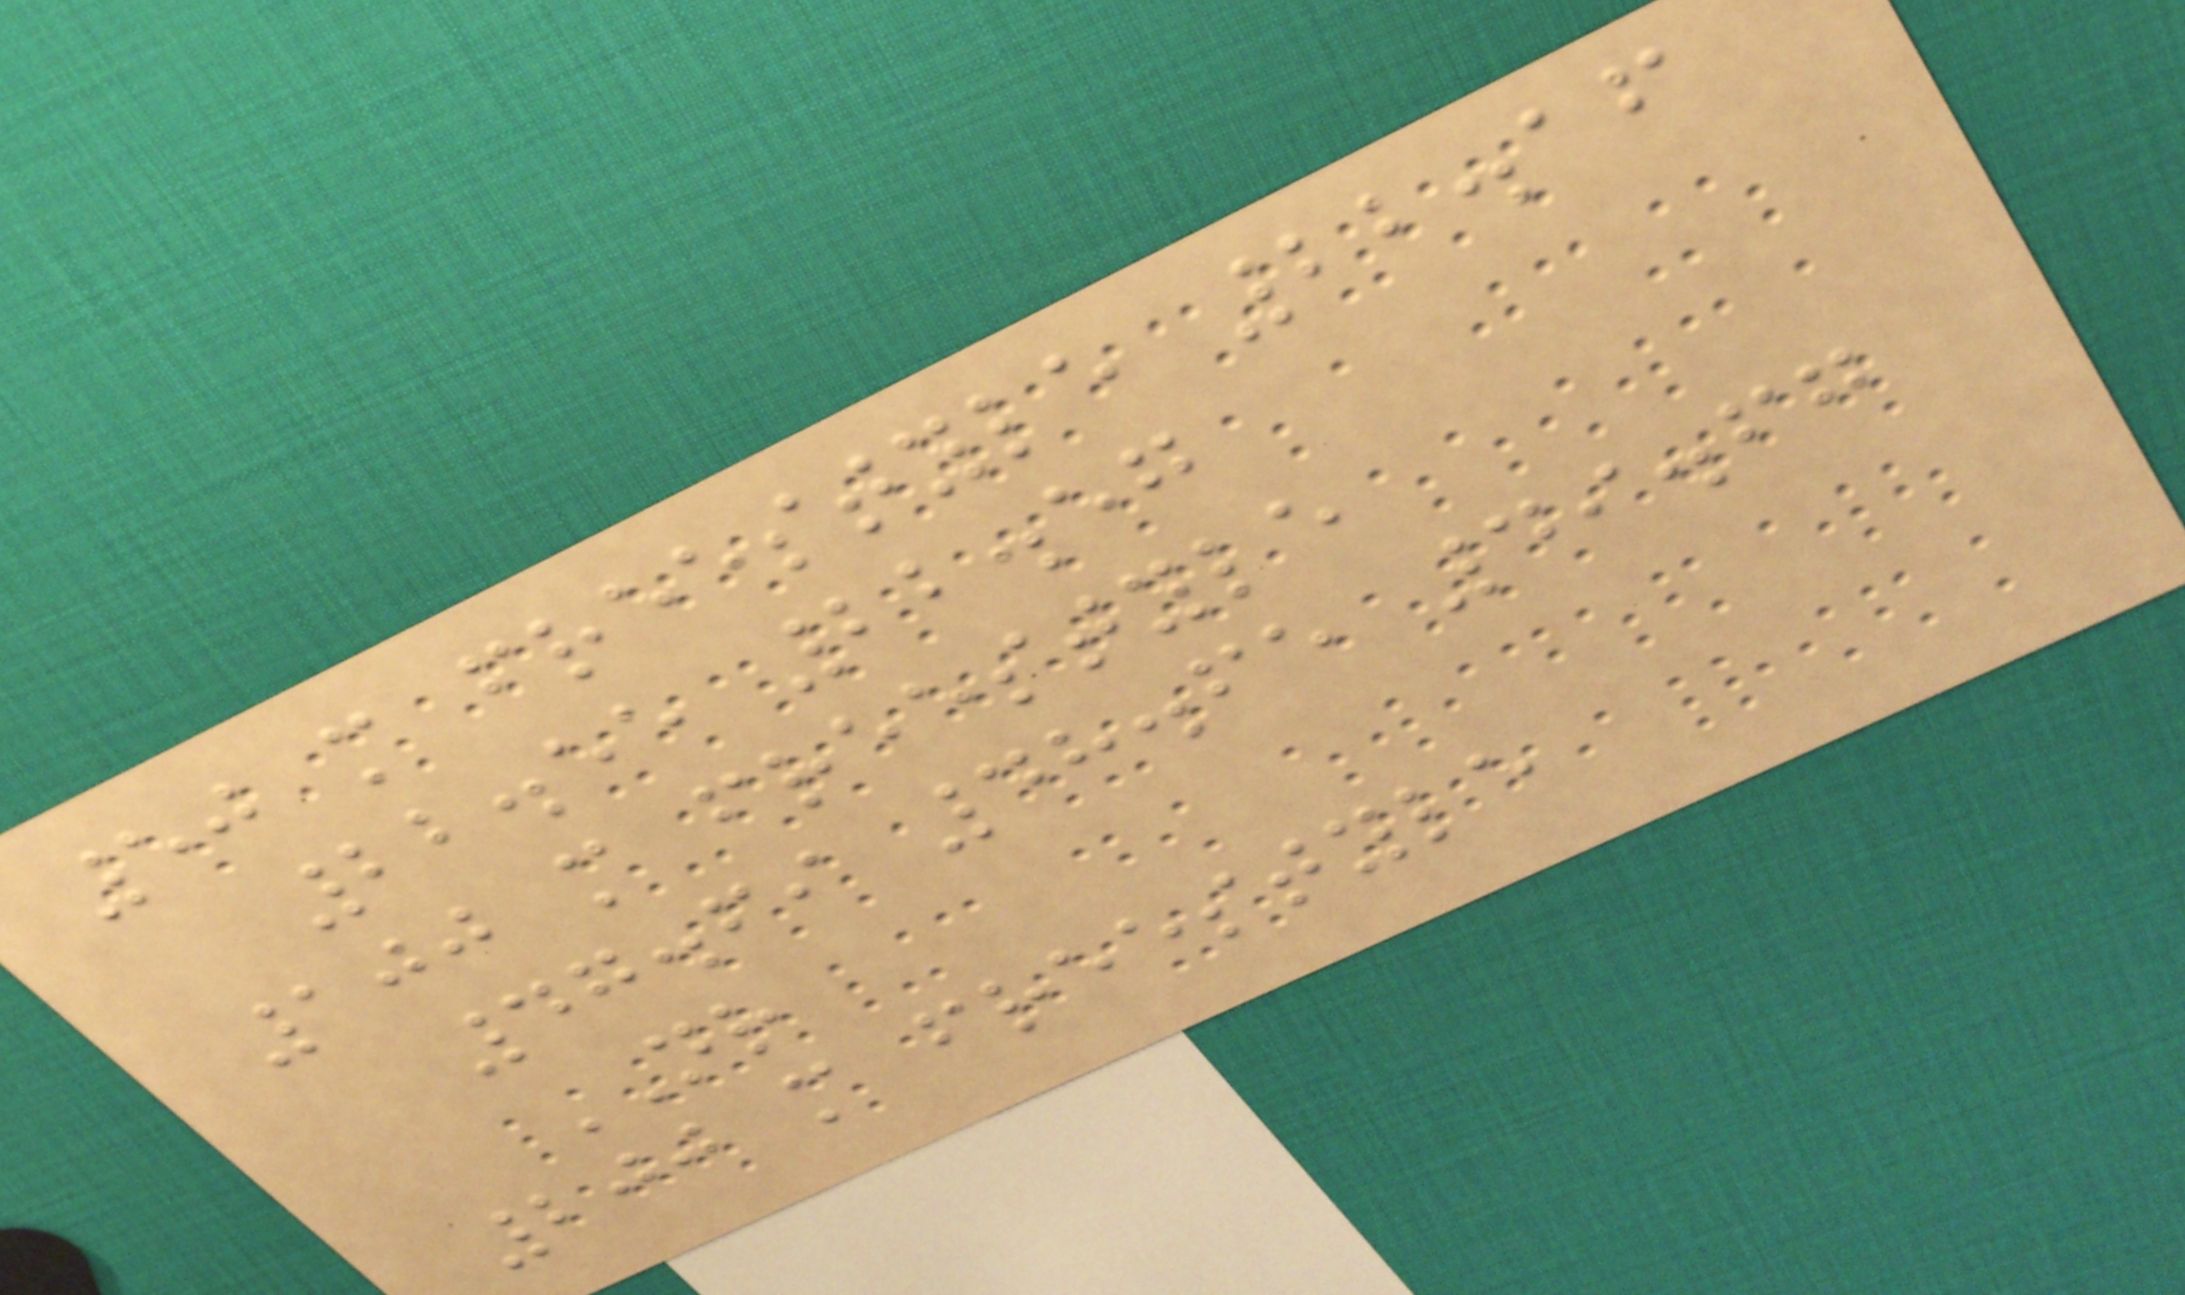50 m freestyle 22.16
22.55 22.57
100 m freestyle
47.69 48.65 49.67
NR
200 m freestyle
